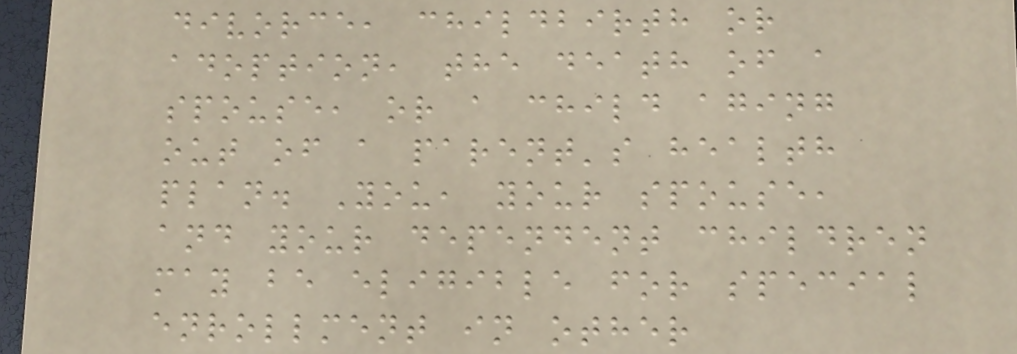divorce, childbirth or
adoption, the death of a
spouse, or a child aging
out of a parent's health
plan. You, your spouse,
and your dependent children
may be eligible for special
enrollment in other
